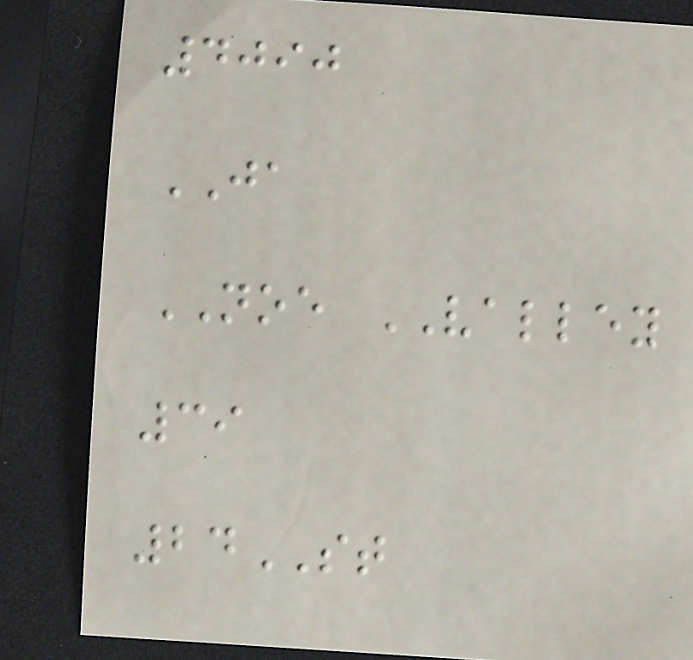4090
JA
NOE VALLEY
39
24ST
